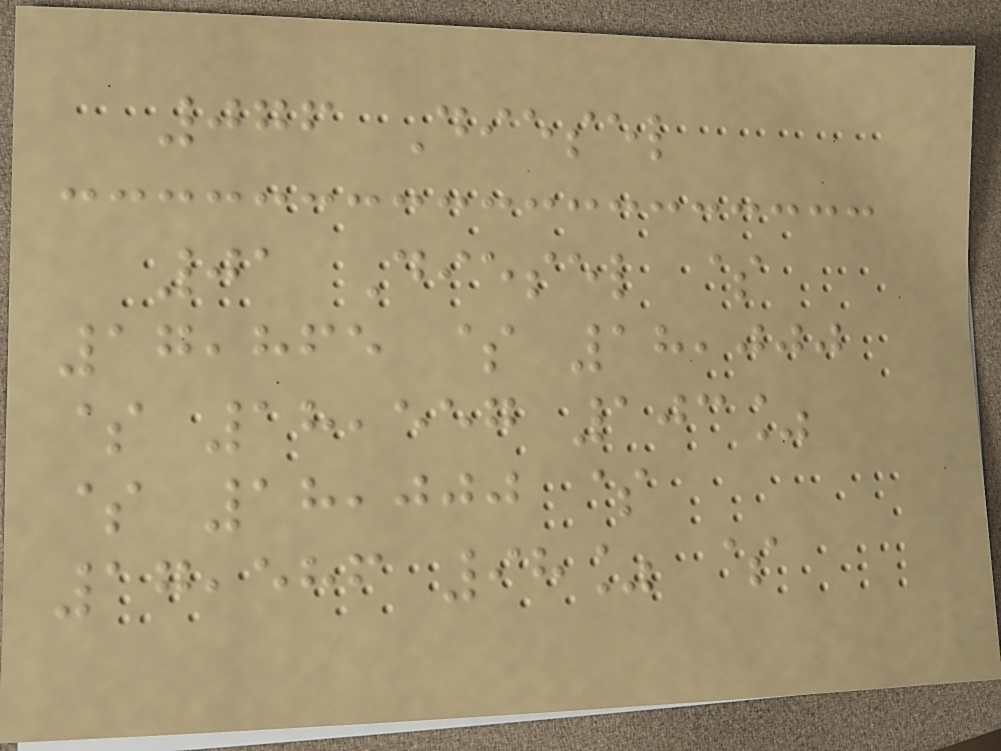076 Diesel
01 Diesel $
17,865 $ 18,000
$ 18,557 103%
$ 18,000 $
17,586 98% $
